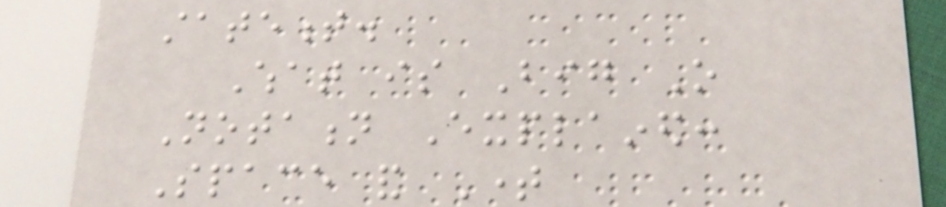statement.
What is Big O
Notation Explained:
Space and Time
